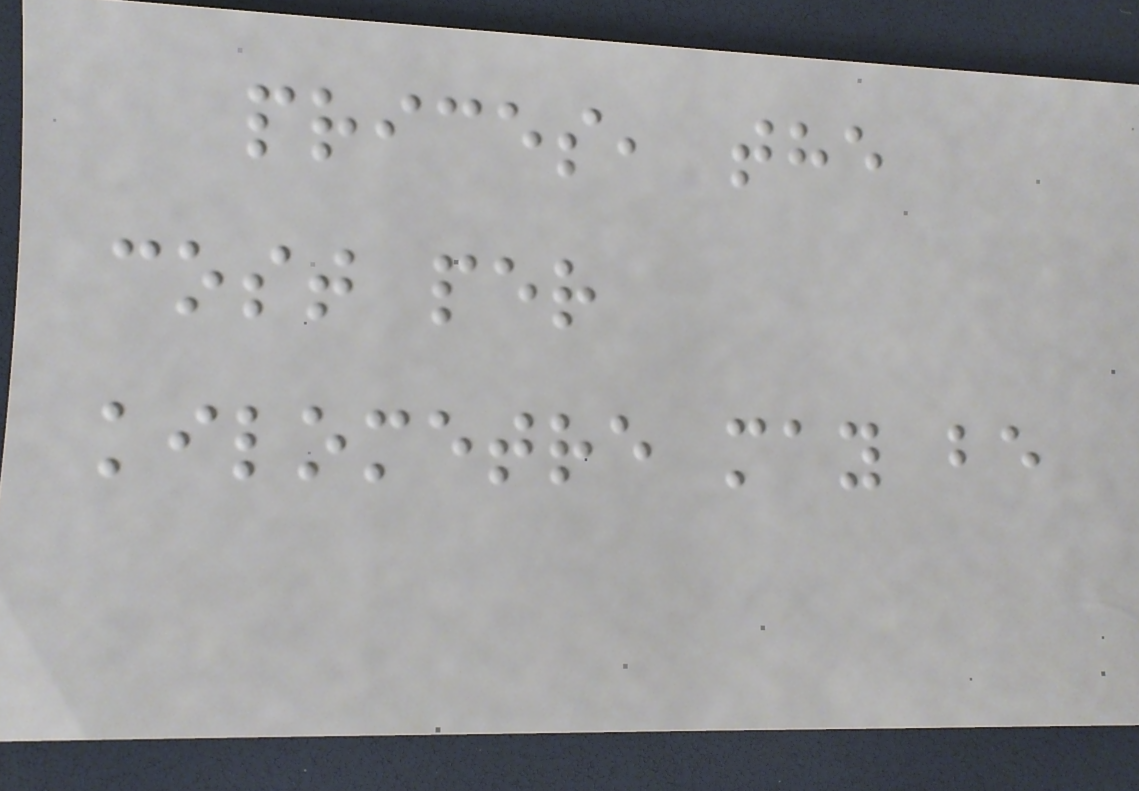prices, the
cost per
kilometre may be
